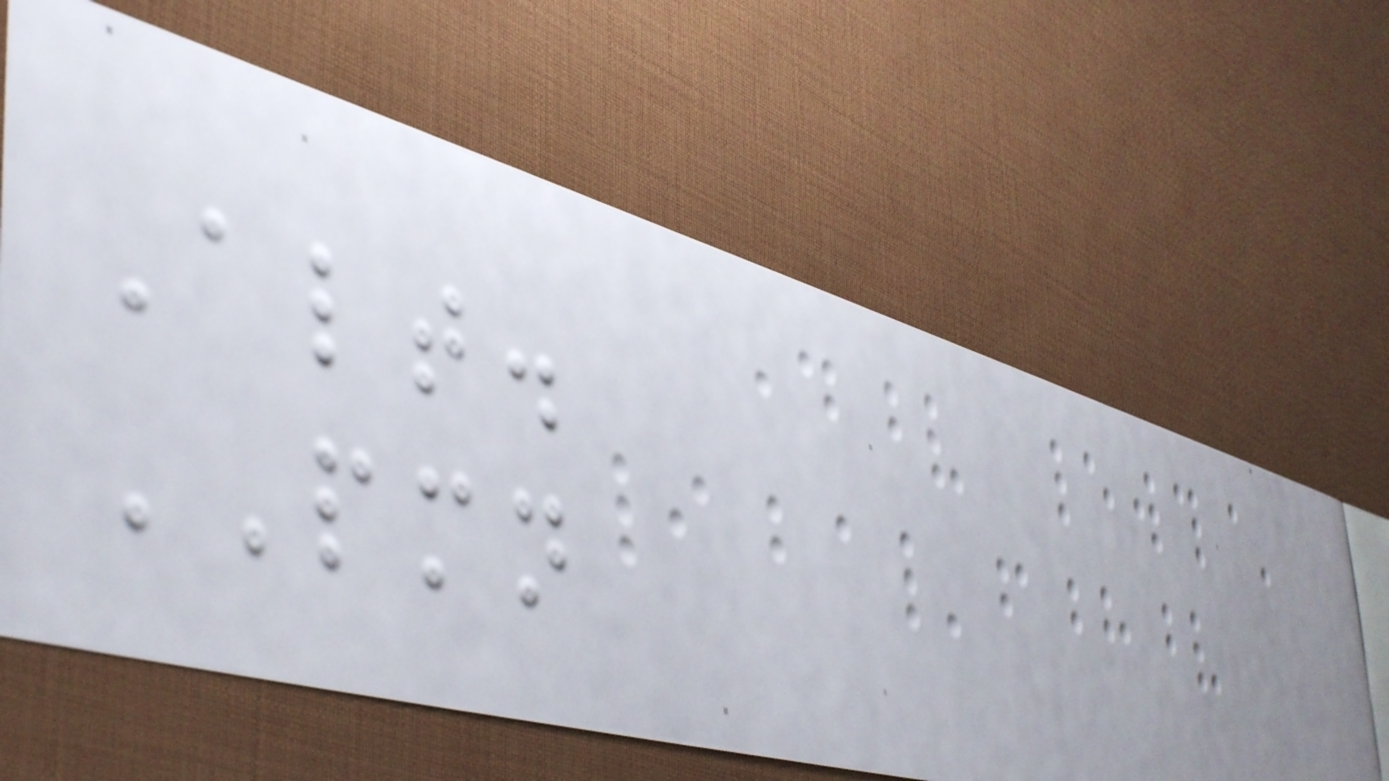Alt.
PMN
